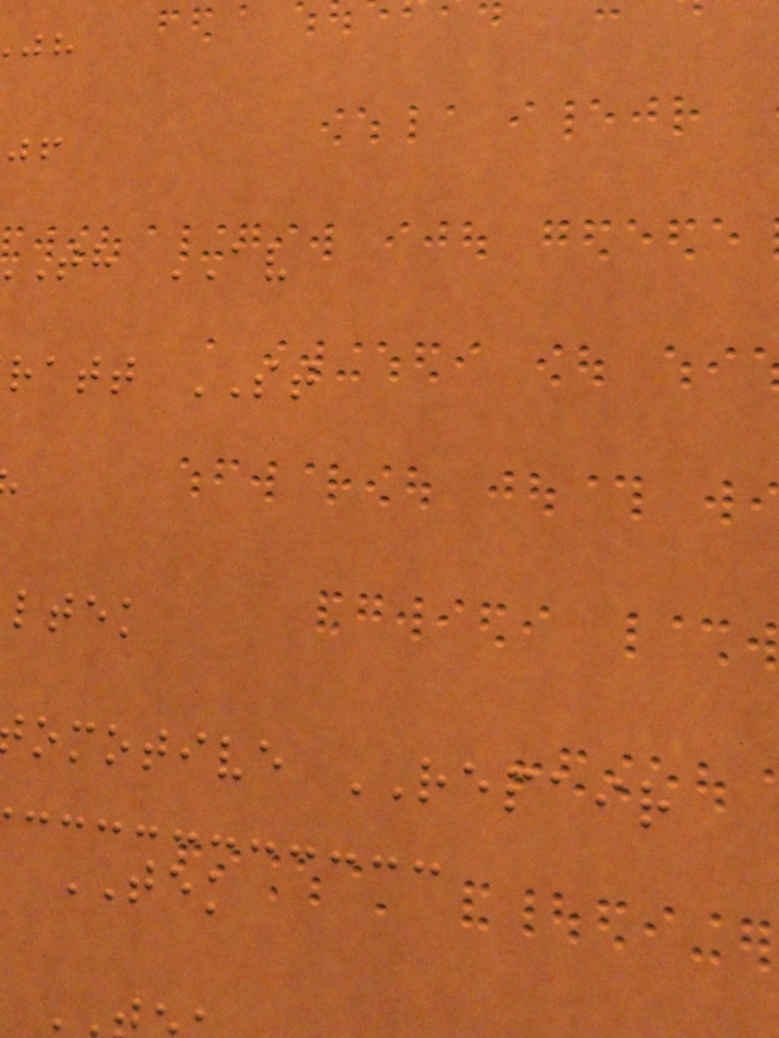th AV
ratt ST
ltek
omotive REPAIR
TEK
